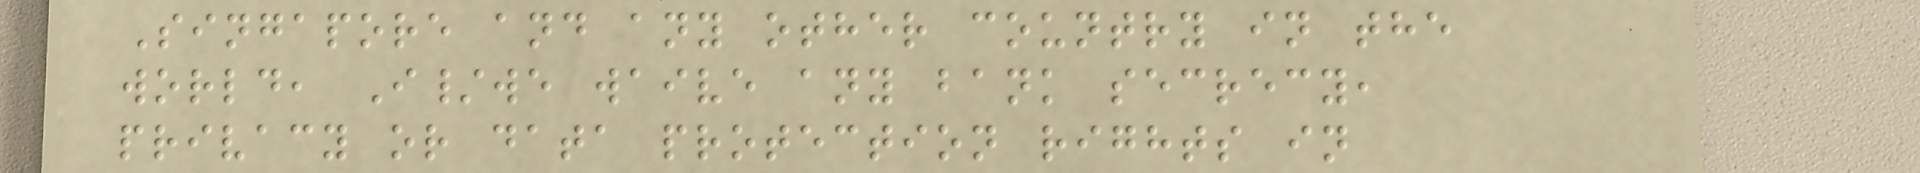Singapore and any other country in the
world, I/we waive any bank secrecy,
privacy or data protection rights in
